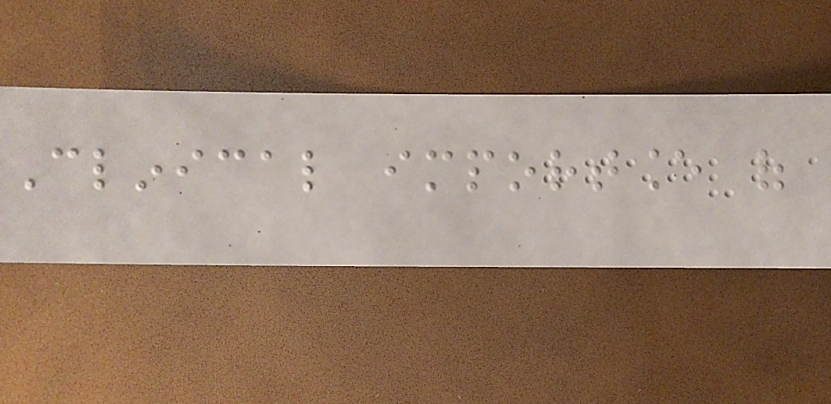Clinical importance of
